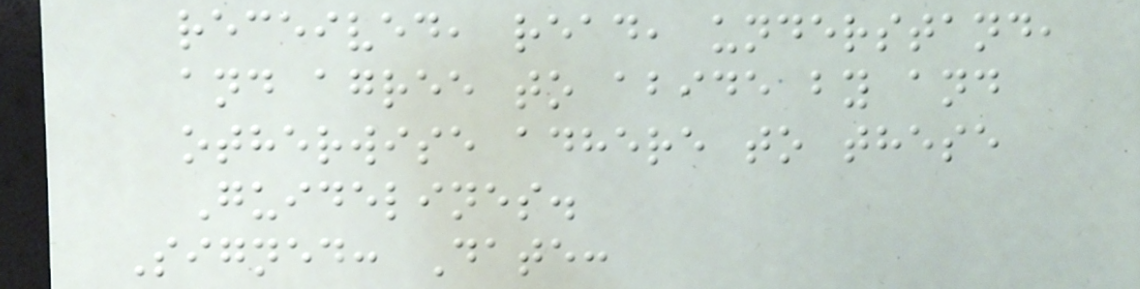received, read, understand,
and agree to abide by and
otherwise adhere to these
Guidelines.
Signed: Date:
